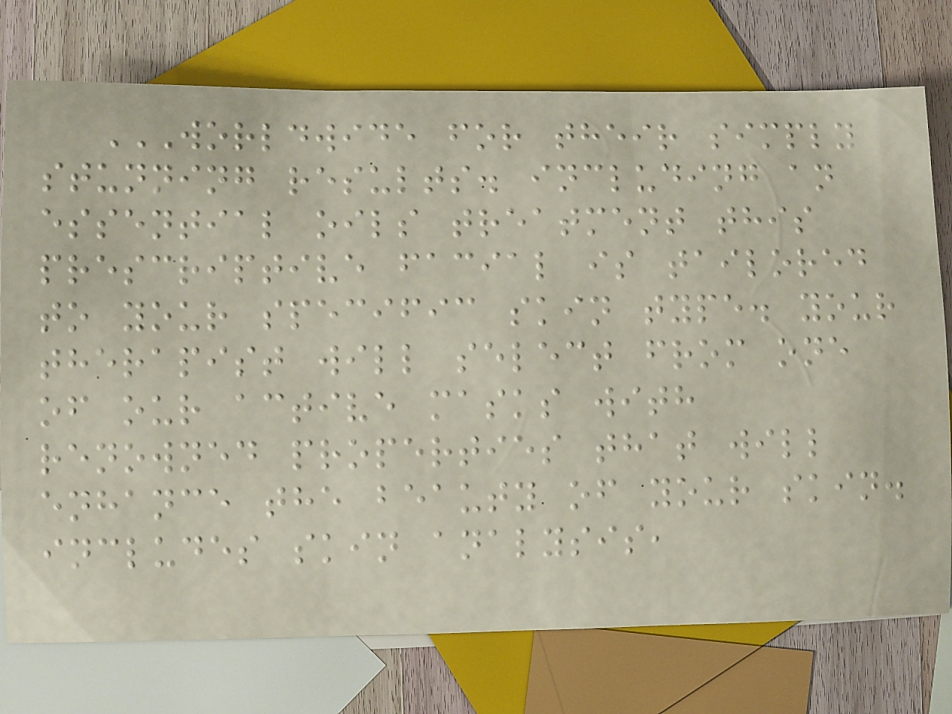WORLDWIDE FOR THEIR SIMPLY
STUNNING RESULTS. INCLUDING AN
ESSENTIAL OILS TREATMENT THIS
PRESCRIPTIVE FACIAL IS TAILORED
TO YOUR SPECIFIC SKIN TYPE. YOUR
THERAPIST WILL SELECT FROM ONE
OF OUR ACTIVE MASKS WITH
RENOWNED PROPERTIES THAT WILL
ENHANCE THE BEAUTY OF YOUR SKIN.
INCLUDES SKIN ANALYSIS,
